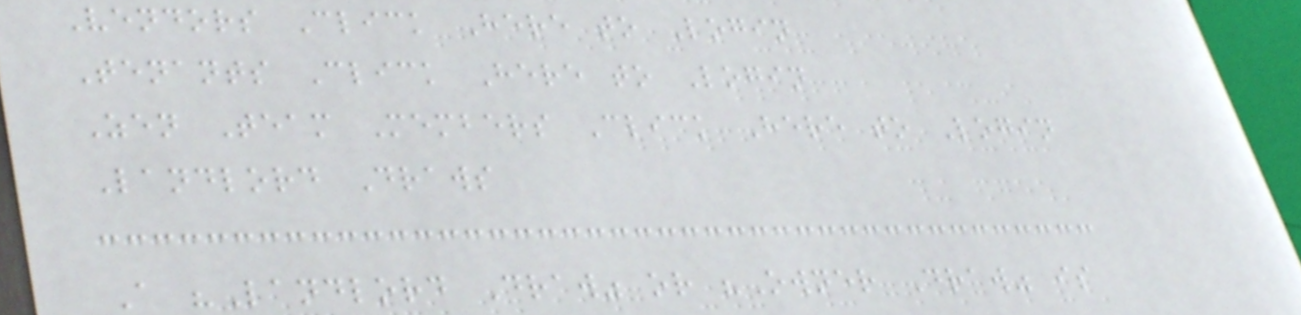Vendors Click Here to Login
Tenants Click Here to Login
Zen Team Members Click Here to Login
Landlord Draws
A "Landlord Draw" or "Owner Draw" is
